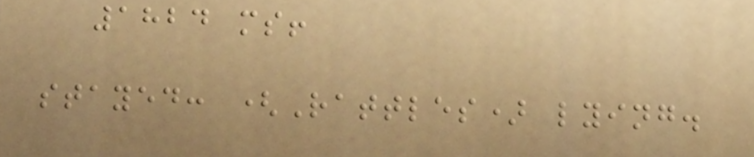1824 ms!
stayed: (Rattles) lying.
